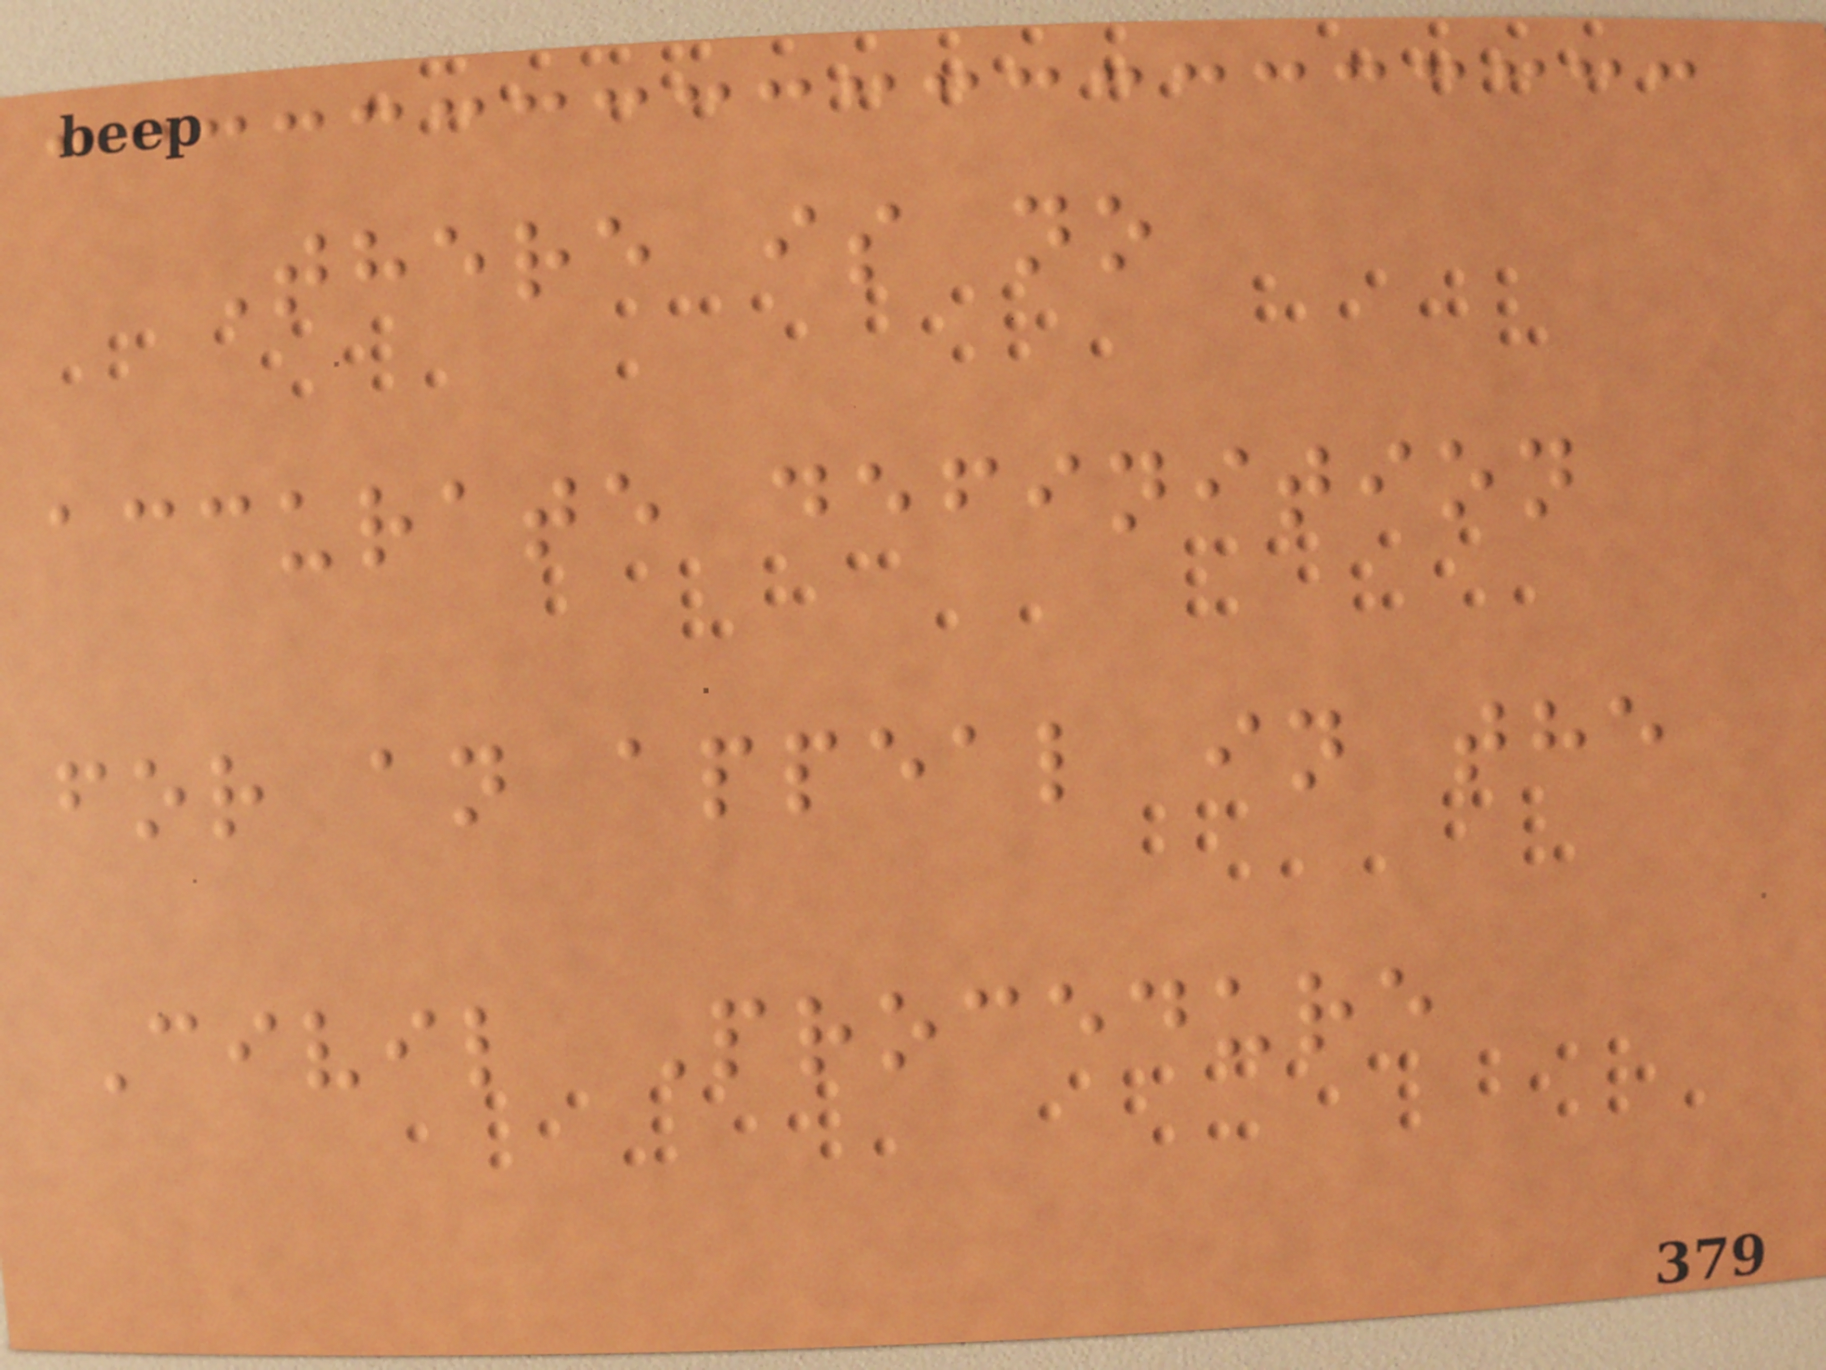There is no
accurate definition
for an appeal in the
Civil Procedure
